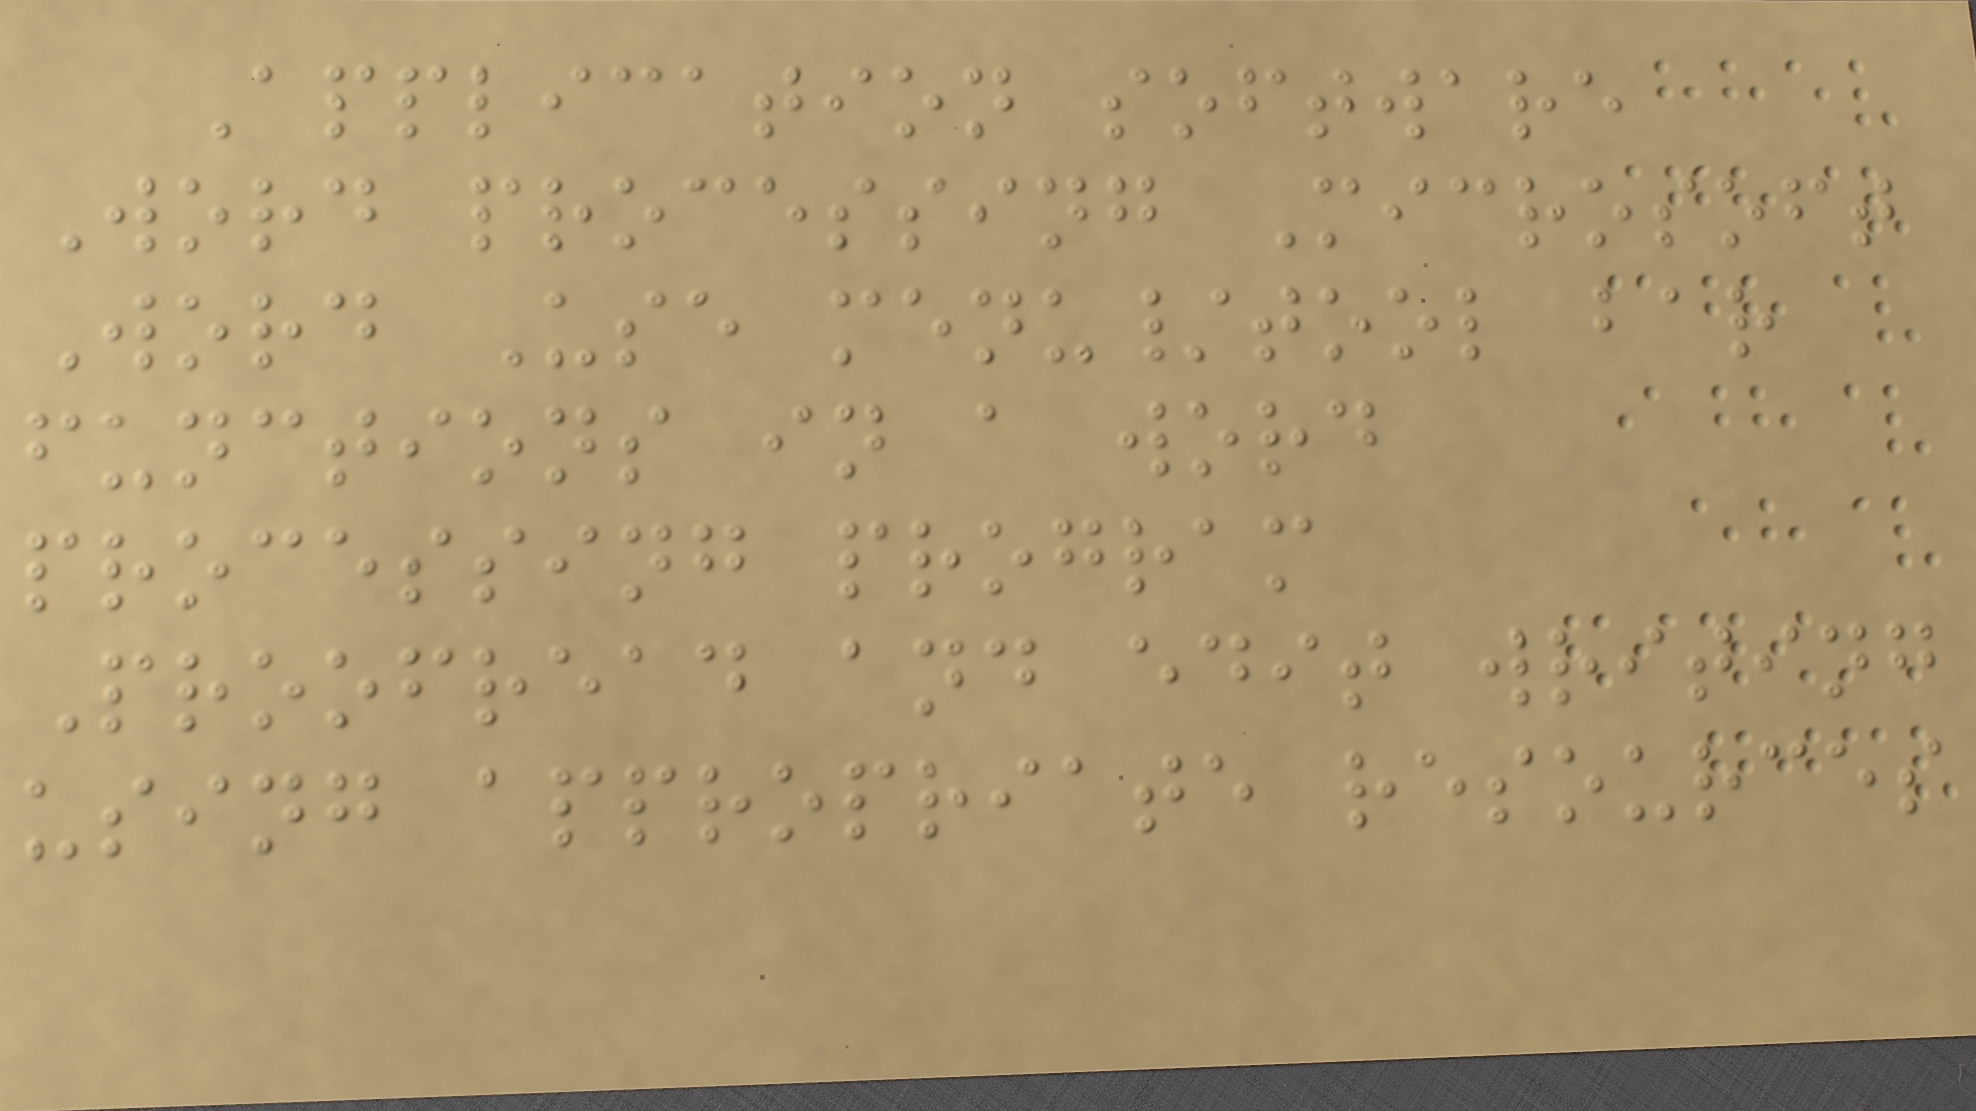Application software
Word processing Microsoft
Word Use menu/tool bar
functions in a word
processing program
Proofread and edit writing
using appropriate resources
